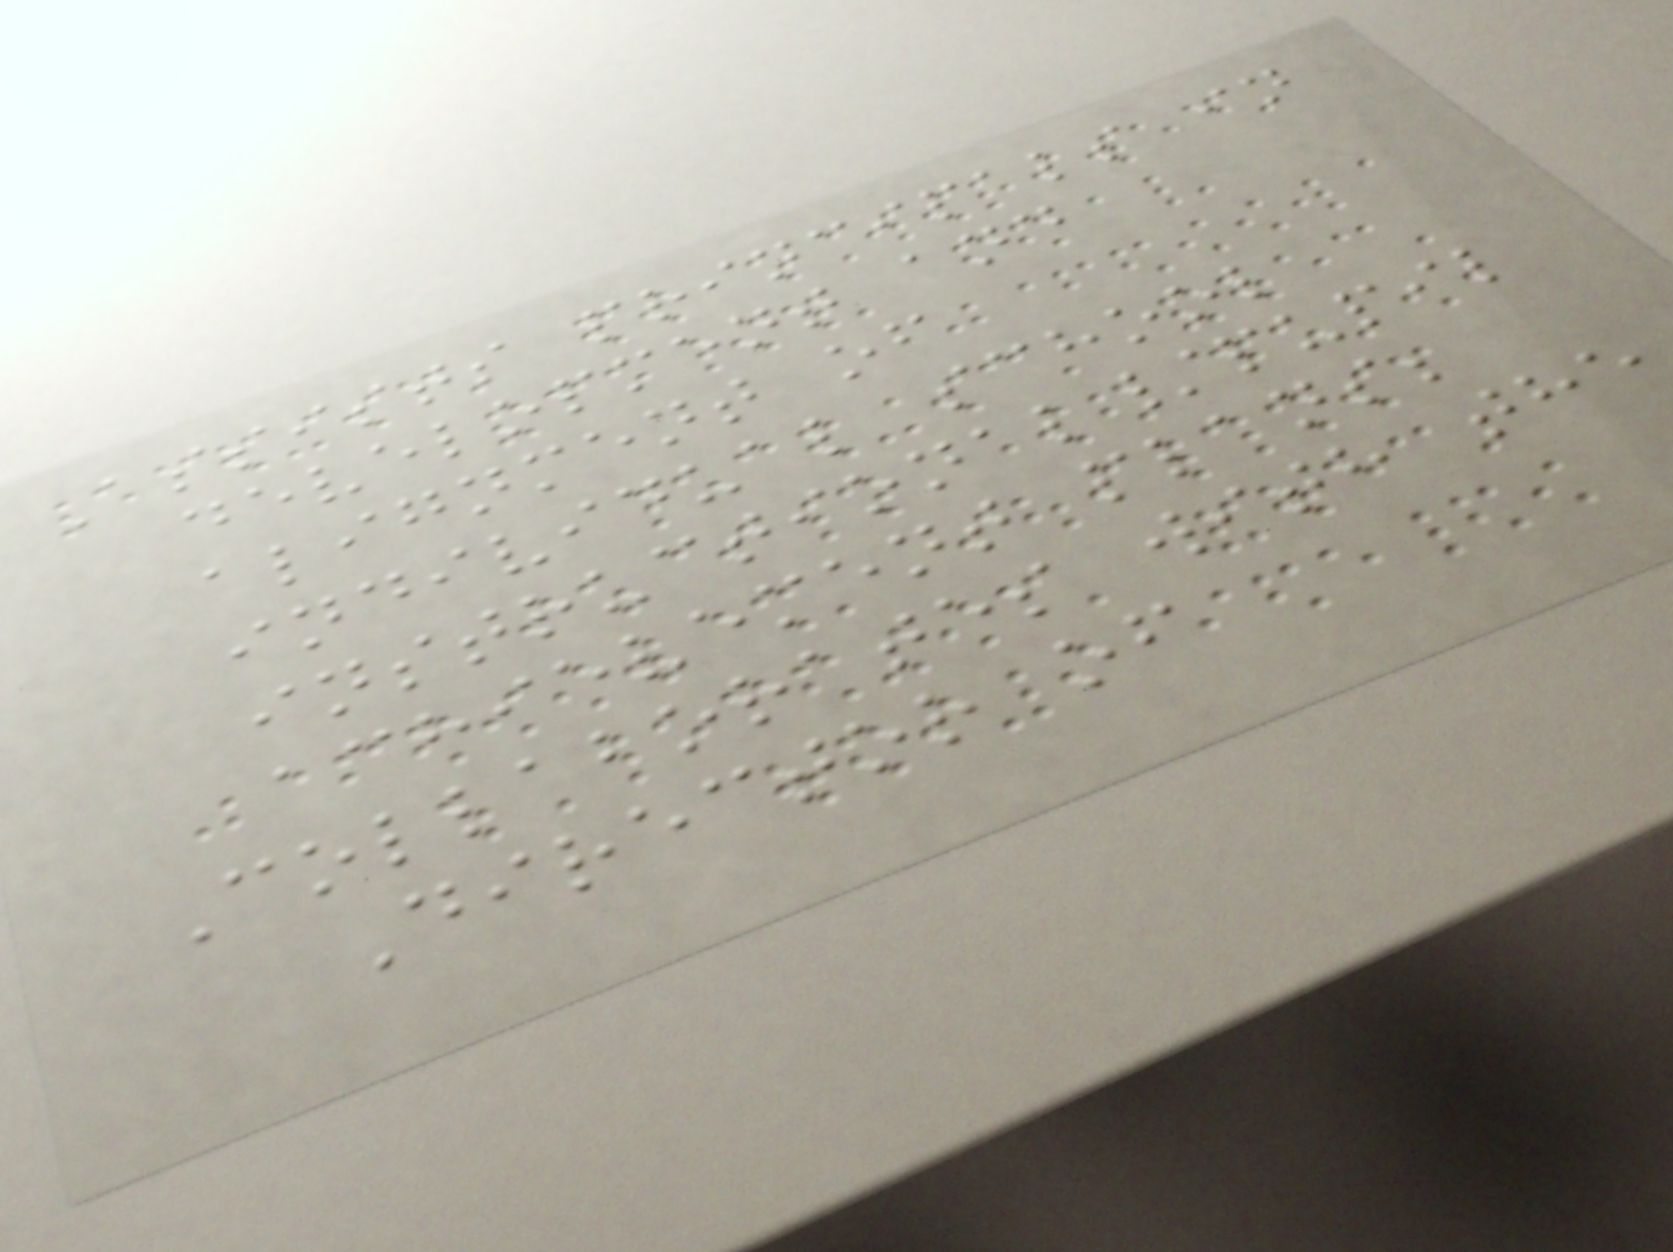Assists principals in
development and
alignment of
individual school
instructional/pupil
achievement plans;
Collaborates with the
Director of
